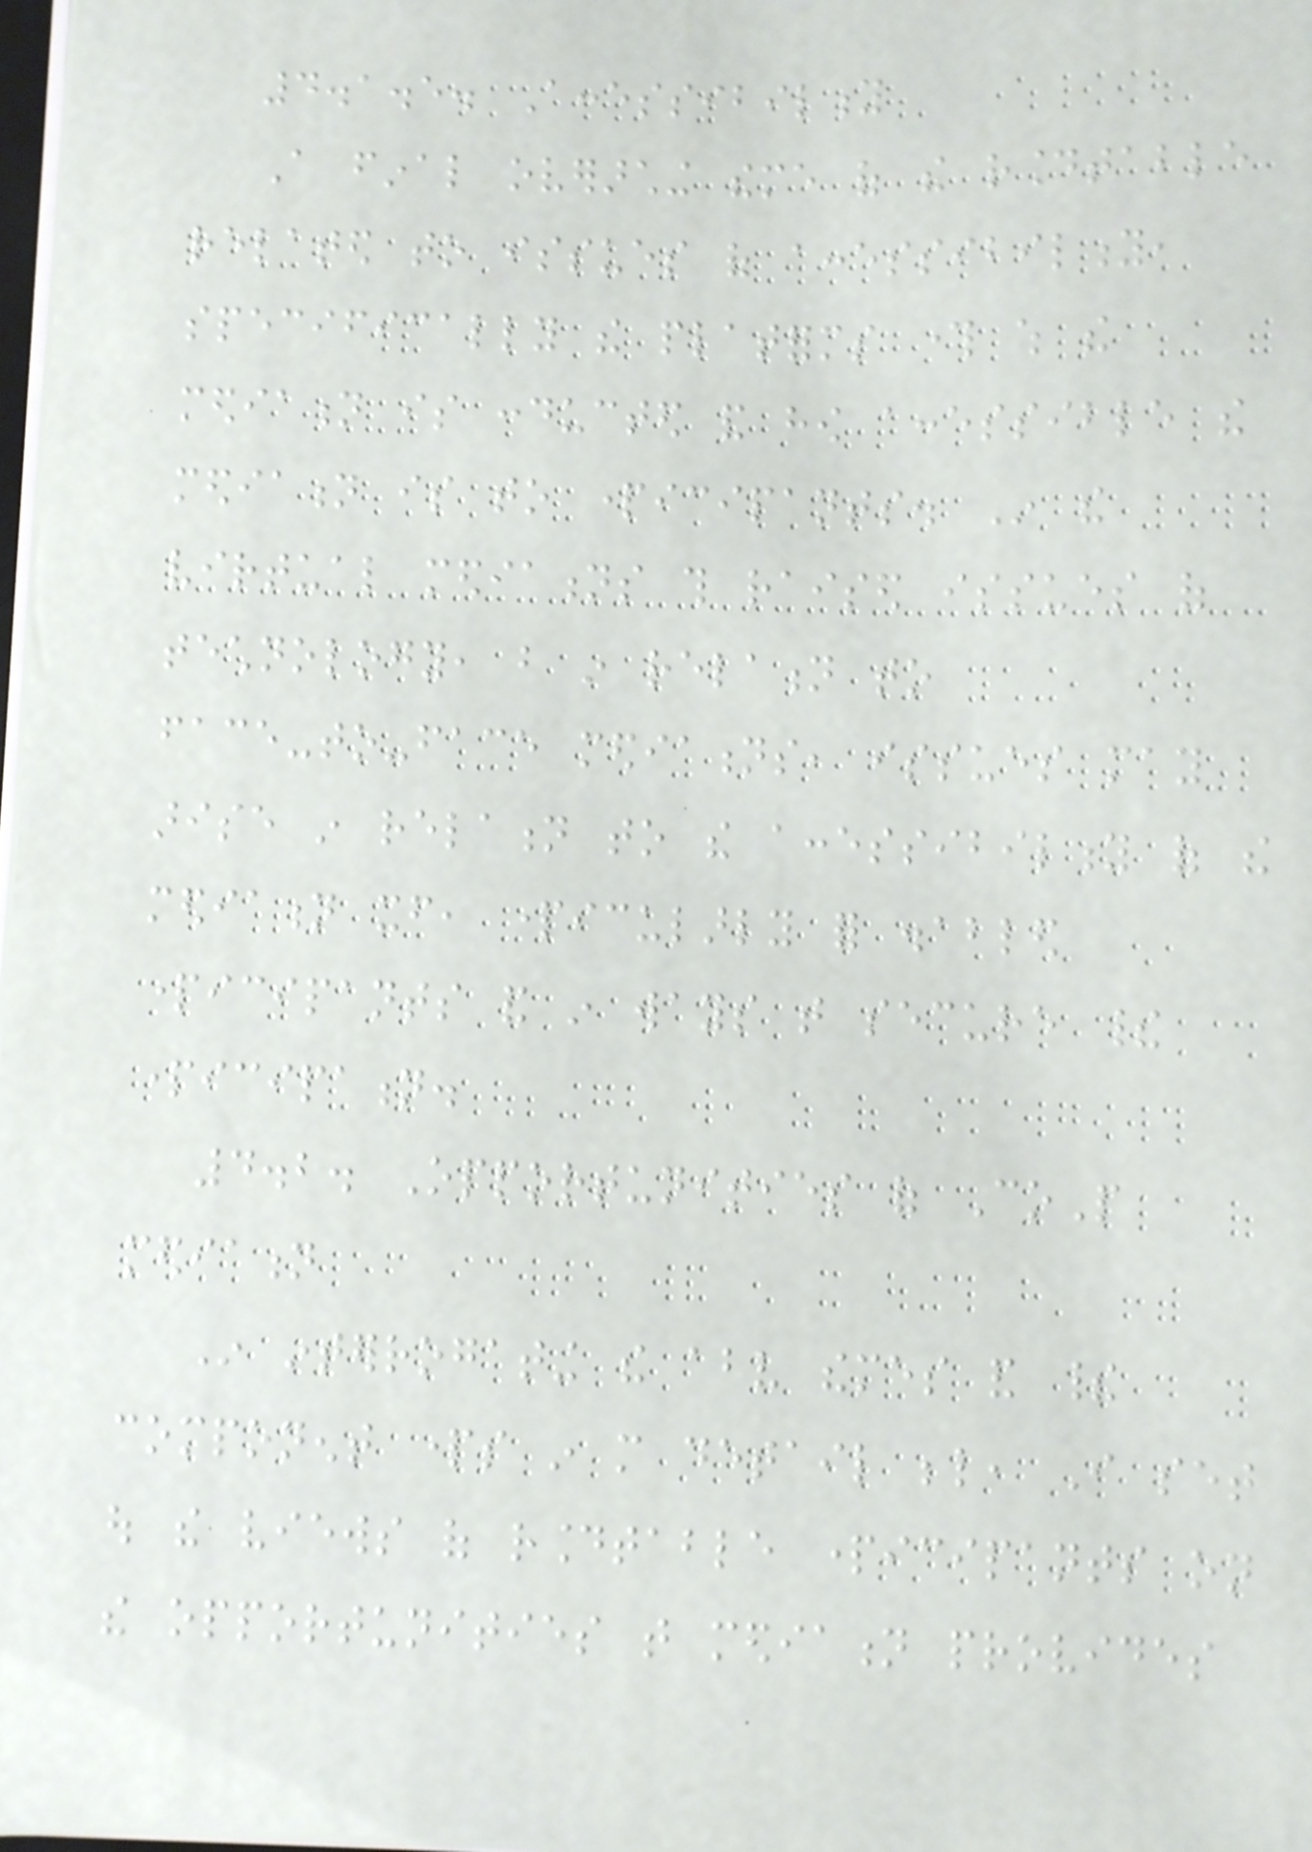4.1.5. Accessibility
A final overarching theme of the roundtable
related to issues of accessibility,
specifically the platforms through which the
mediation is conducted and how accessible the
mediation is to participants. In the
virtual mediations this raised issues of
technology, but in relation to
face-to-face mediations, issues may
arise in relation to the accessibility of the
mediation itself, particularly for disabled
participants and in ways that secure their
participation.
4.2. Opportunities of CoP
mediation
In interrogating the above themes and their
component parts in more detail below, I set
out the views of roundtable participants on
the opportunities that mediation provides
